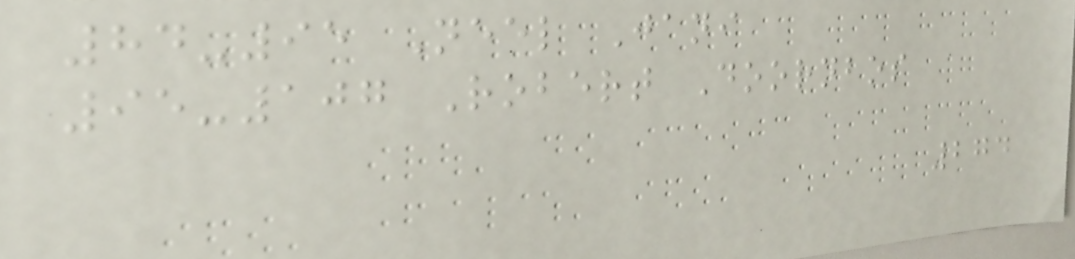84-95 Neel Jani
95-107 Robert Doornbos
274
